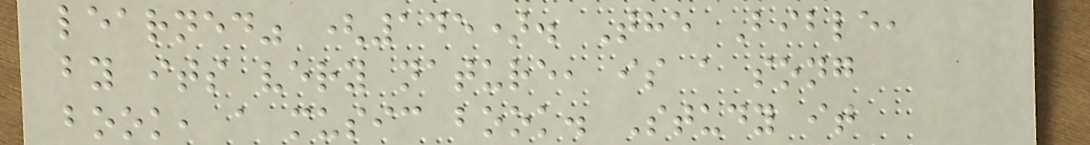learned" (145). The Bible,
by its very nature, is a song
book, a music book. Study it
